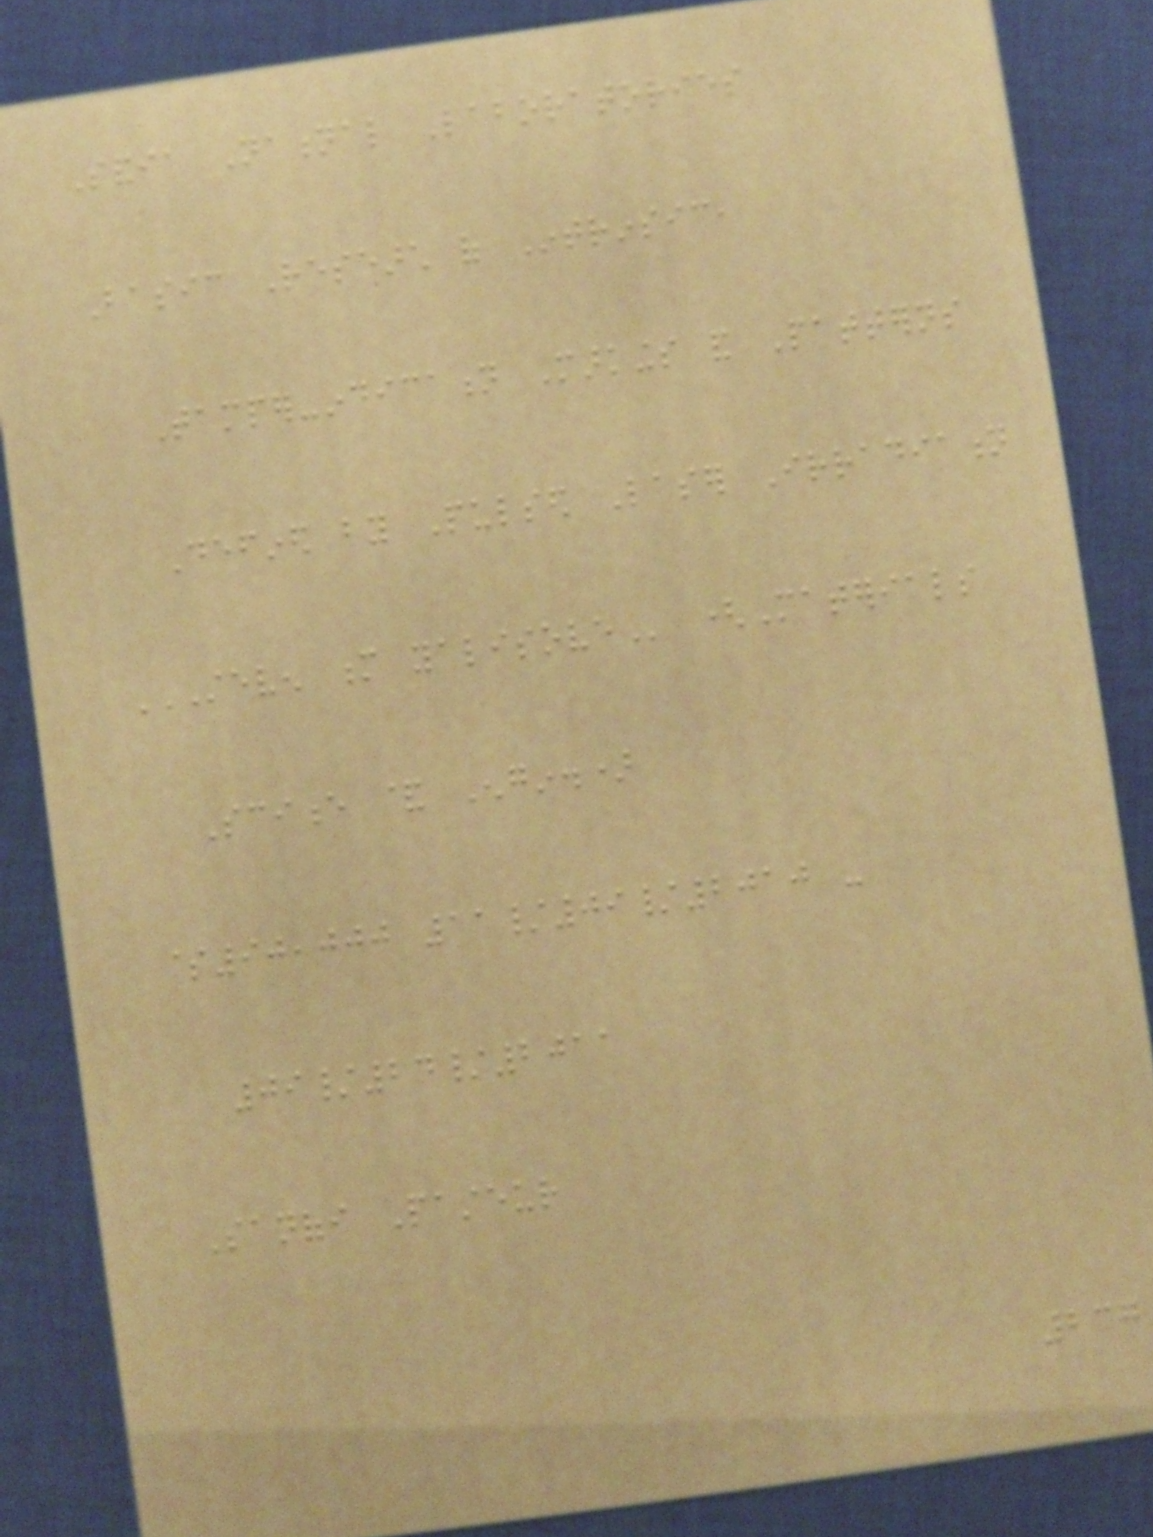Sandia National Laboratories
Basic Research of Intrinsic,
Tamper-indication Markings and Patterns
Defined by Pulsed Laser Irradiation
STEVEN M YALISOVE (Materials
Science & Engin.)
$90,000 11/09/2010 -
09/24/2011
Sanofi Pasteur
237
